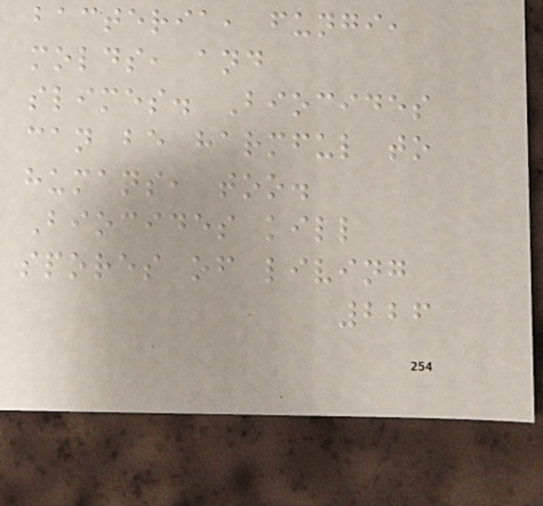bacteria, fungi,
molds, and
slimes. Biocides
can be harmful to
humans, too.
Biocides kill
spores of living
226
